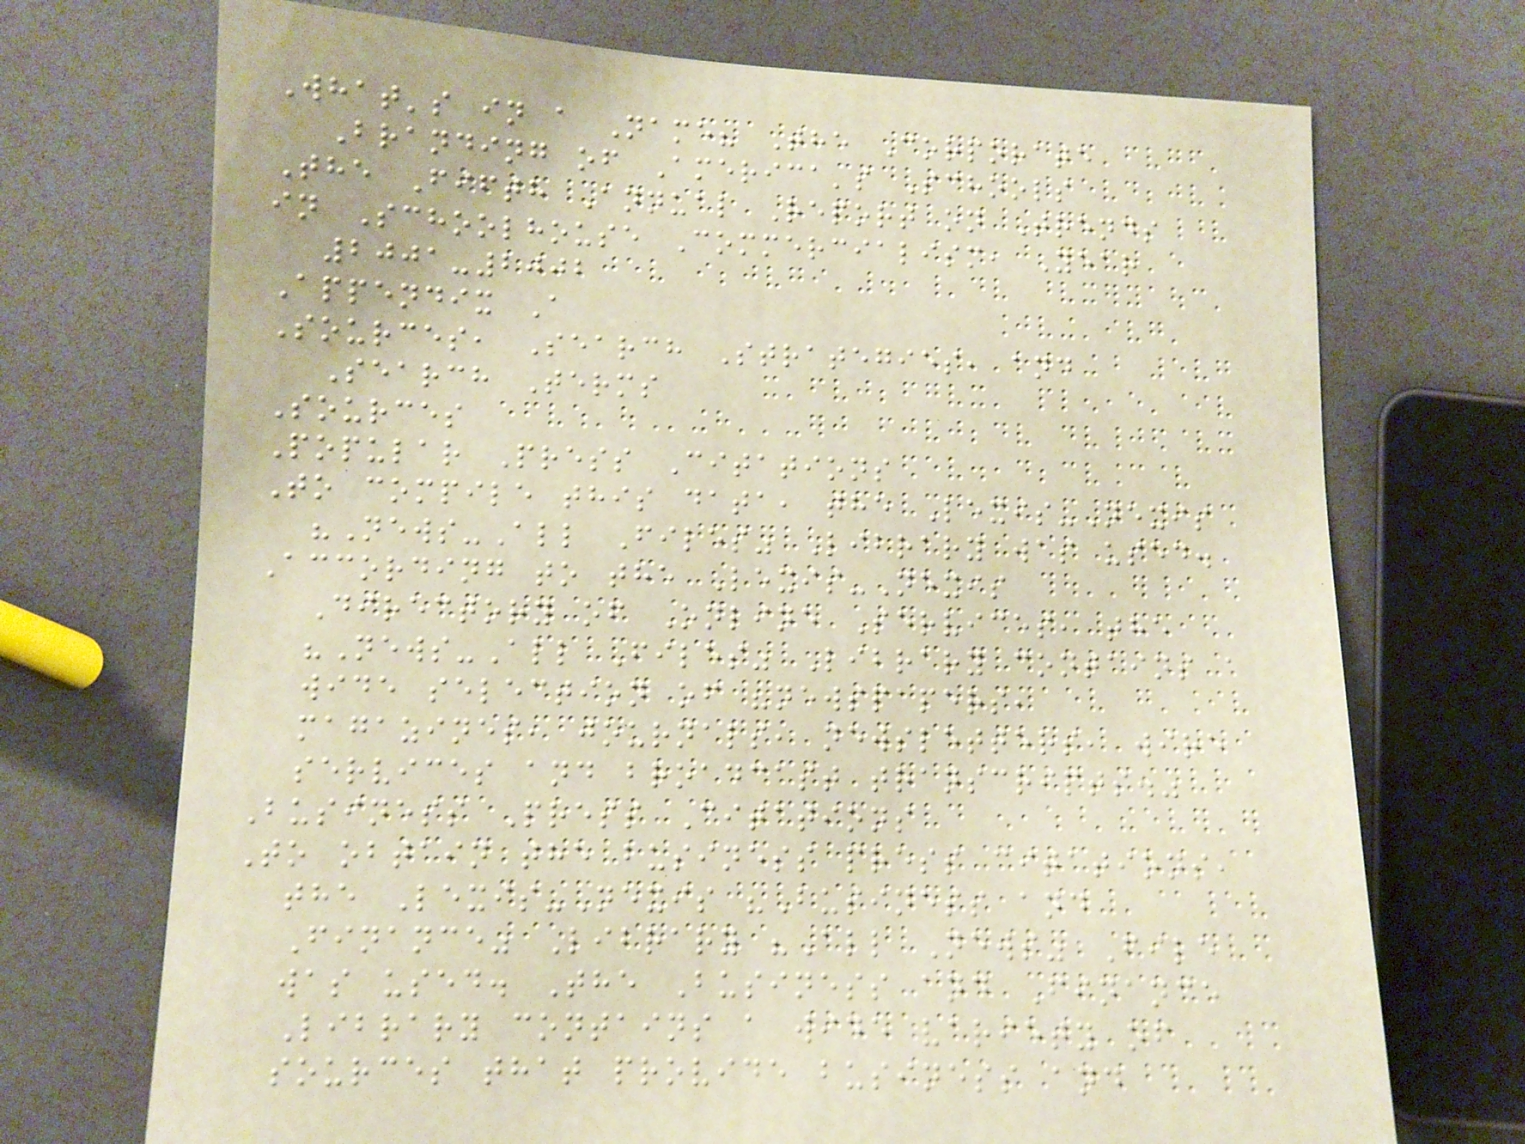What's in a Name? The Corporate
Branding of America's Schools
The Fifth Annual Report on Trends
in Schoolhouse Commercialism, Year
2001-2002
Appendix A
Sources, Search Strategies, and
Search Terms
Sources
Popular Press Citations
To compile this data, the Lexis-Nexis
"News-All Files" Library was used.
According to the Lexis-Nexis
Directory of Online Services, the
"News-All Files" Library contains a
wide selection of "newspapers,
magazines, journals, newsletters, wire
services and broadcast transcripts."
Business Press Citations
To obtain the business press citations,
the Lexis-Nexis "Business and
Finance" Library "All News" File
was used. The Business and Finance
Library contains a wide variety of
sources that provide business and
